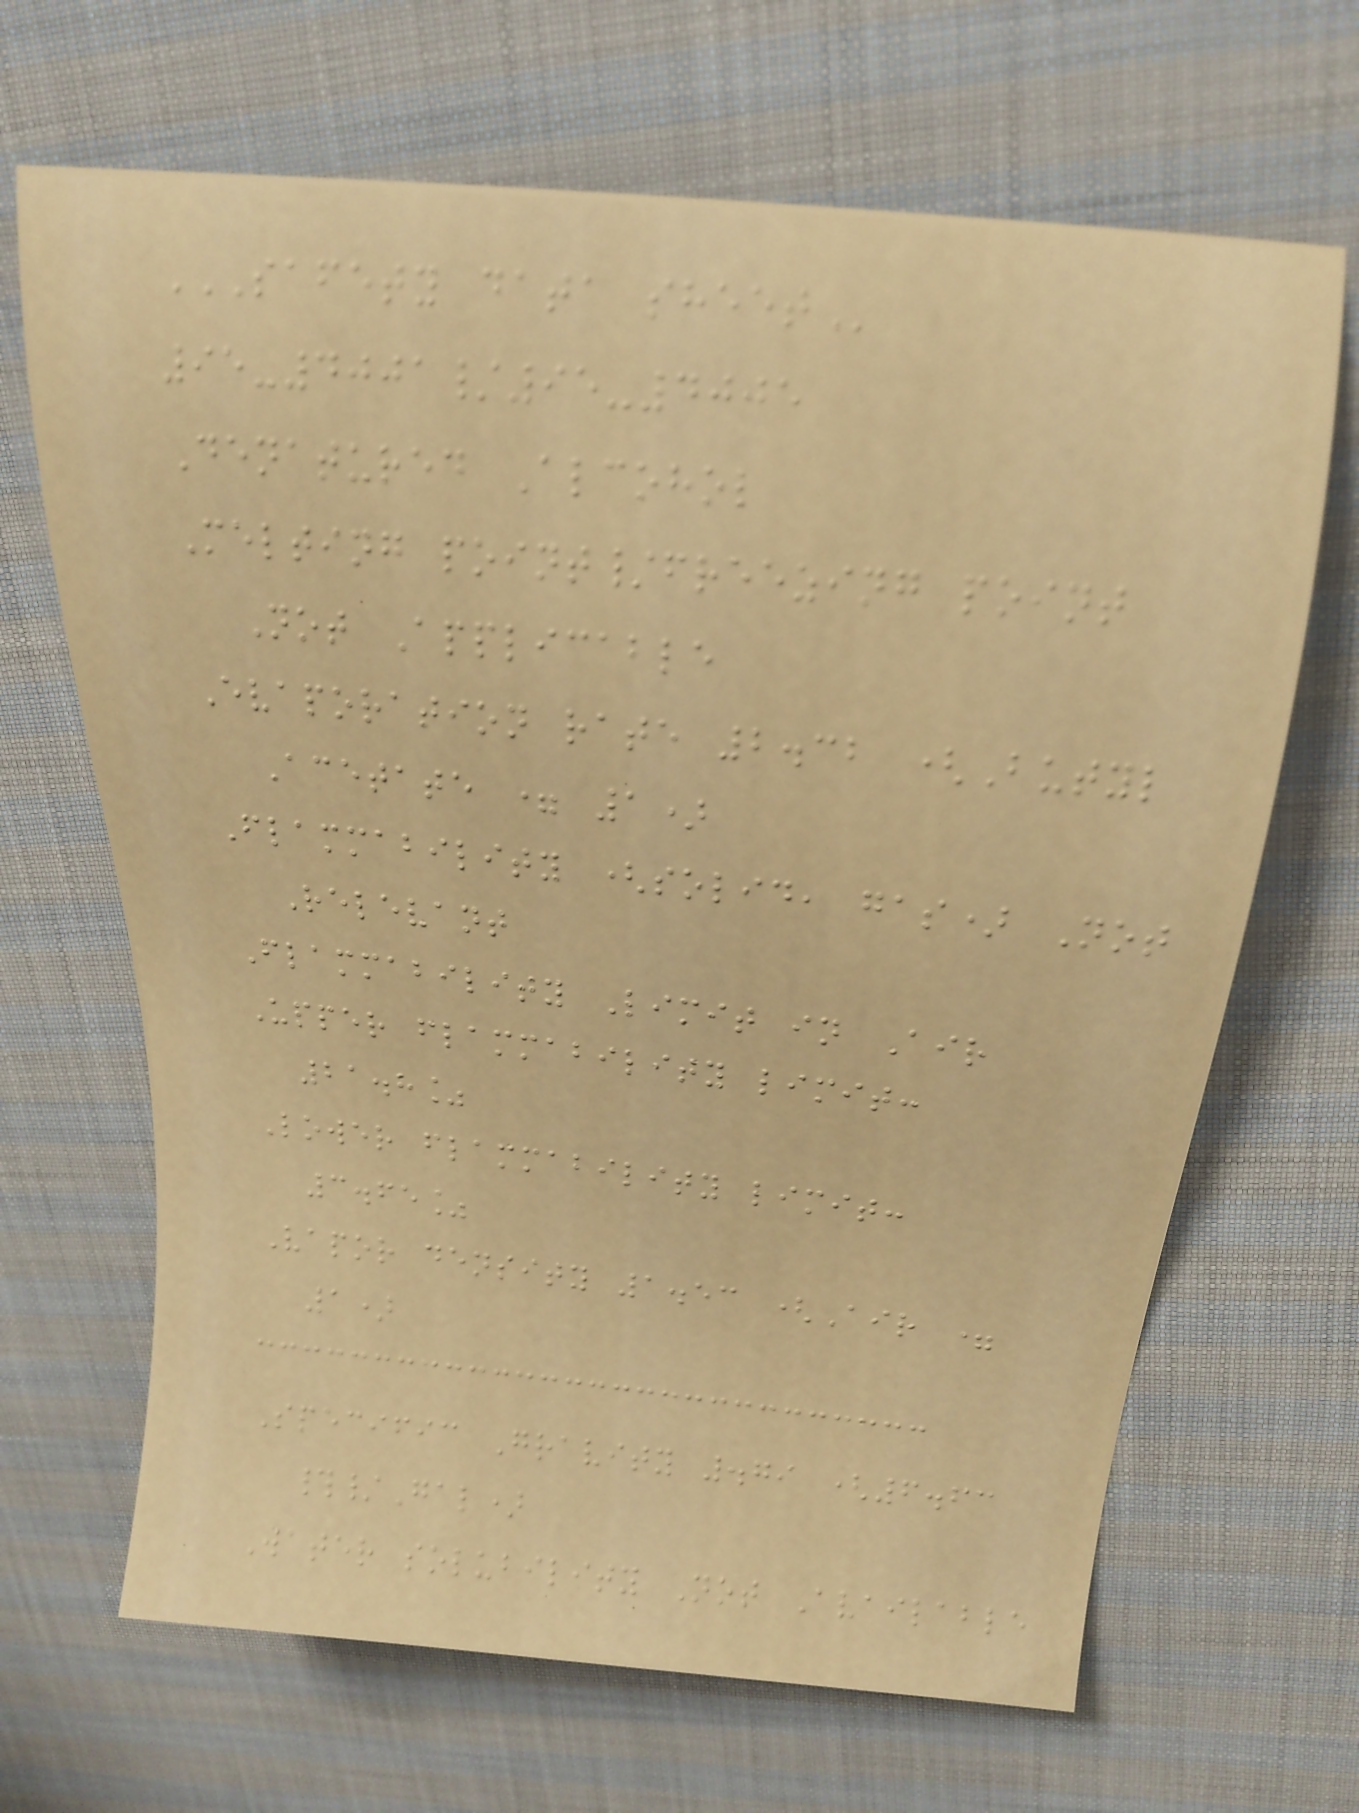SAFETY DATA SHEET
95-4001/95-4005
Denatured Alcohol
Melting point/freezing point
Not Applicable
Evaporation rate 2.32 (Butyl
Acetate = 1)
Flammability (solid, gas) Not
Relevant
Flammability Limit in Air
Upper flammability limit:
21.8%
Lower flammability limit:
3.65%
Vapor density 1.53 (Air =
1)
Specific Gravity .79 (6.63
#/Gal)
Water solubility Not Available
